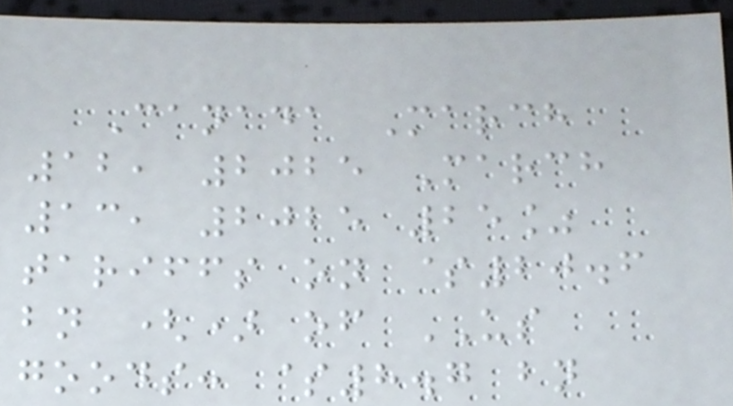Canada March
12, 2025 March
13, 2025 25%
tariffs on $20.6
bn () of US
goods: $8.7 bn
